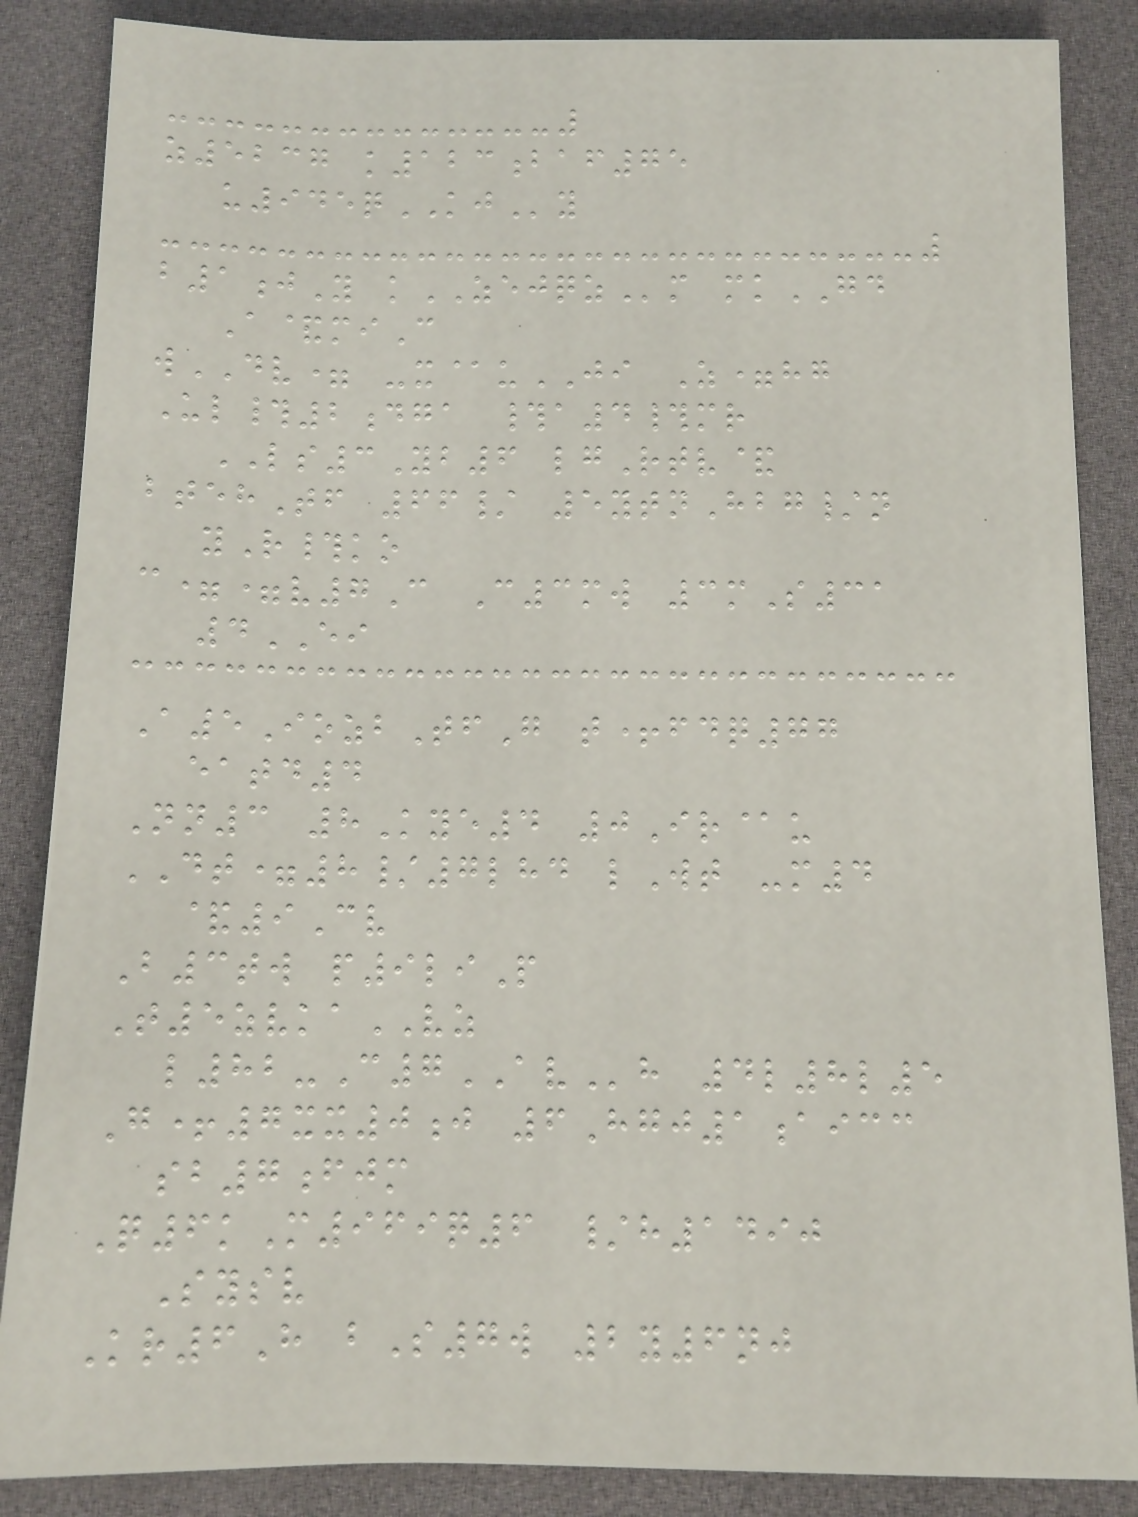z5237 k123baf75
u945qKJy
b1jY kZEJQZm mkGD
A&miC
wDV= -x@uJI Z=hg
Ul#2dga #a4#mr
LS3Yb6 lgRtv&
btehTf 66/ 5ytnHbg/n
yR#ko
c==v7C C3mw 3mS31
4EI
A5IozbTfG t+fdq77
eatd4
Nn3 8Kye4 0Ir@u
DT=8/7lhd lWt -m4
&9Cv
B3tw p9liP
T5zvkaVZ
l82-C7AVh 4l8l5
G+7xx0j 6Hgj1aicc
sb7fjm
Q6kM969q6 /h1490
Sysv
Kr6H bS7w 2y6nj
